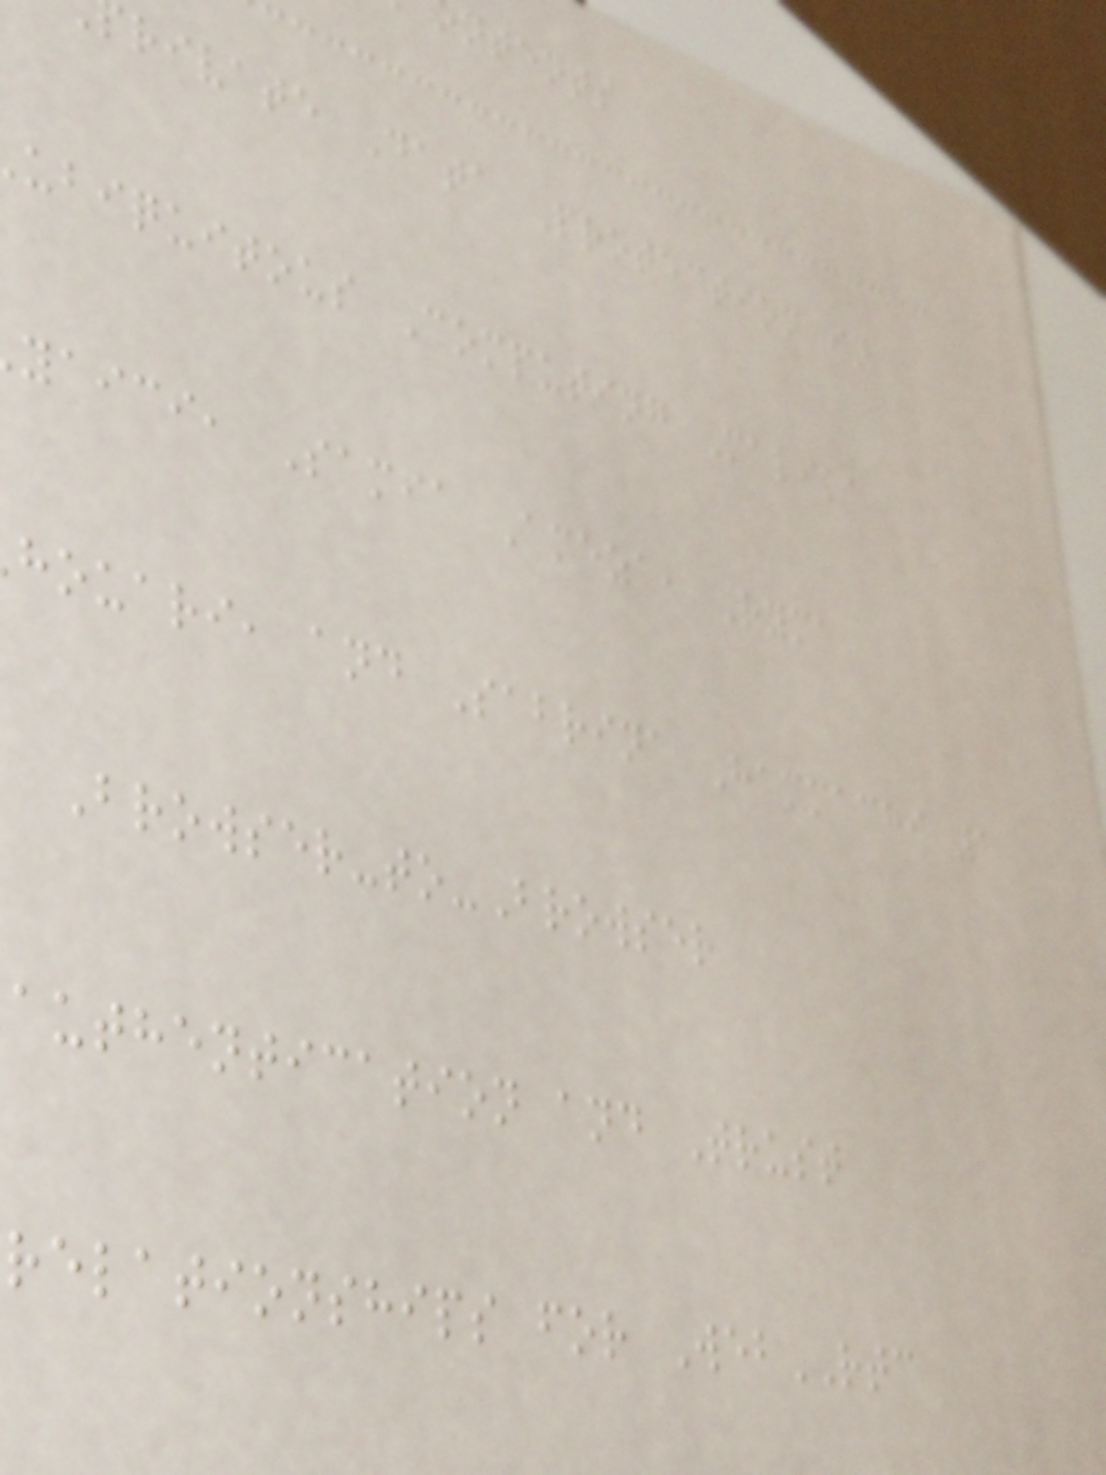ntents
rivate Data Protection in
ubiquitous Computing Malika
yaici, Samia Ameza, Ryma
houari, and Sabrina Hammachi 1
Browser-to-Browser
authentication and Trust
relationships for WebRTC
